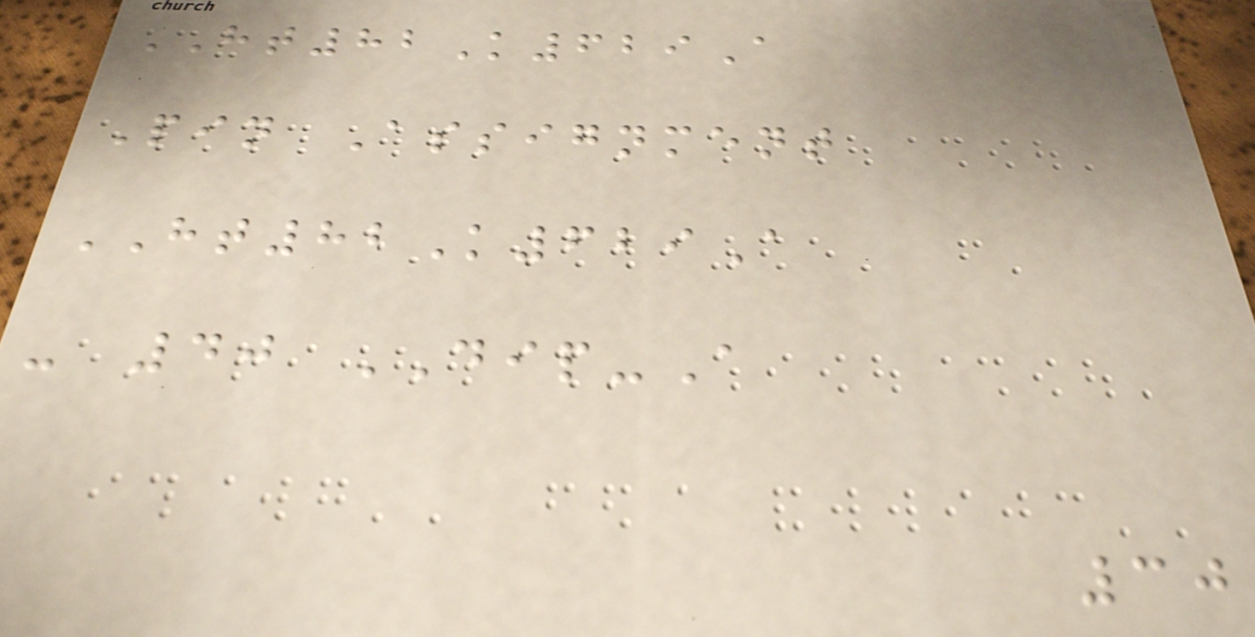HT82K629A
Pin Assignment
HT82K629A
- 40 DIP-A
30
